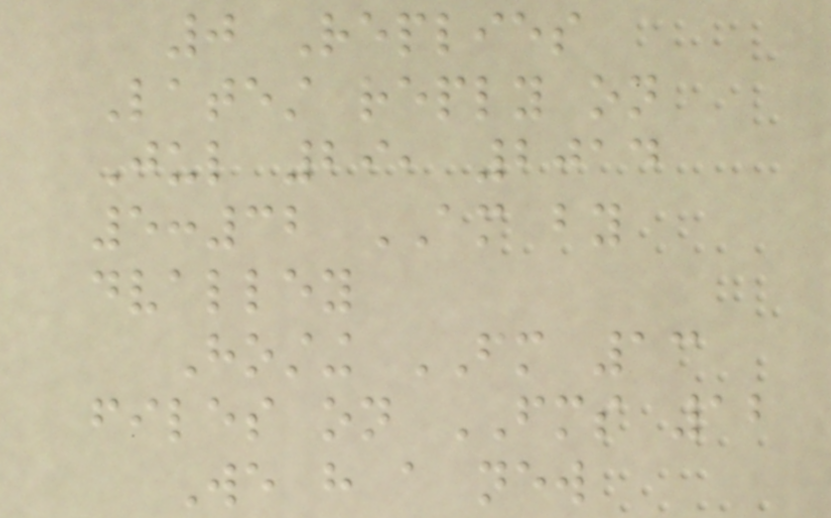0 Replies
Latest reply on
Jul 29, 2014
5:32 AM by
dvalley
Hosting FM 13
files on FMS 12
We have a new
